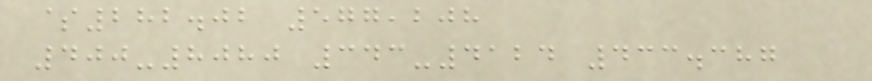$282.02 577,208
400-8080 343-4124 433.387
